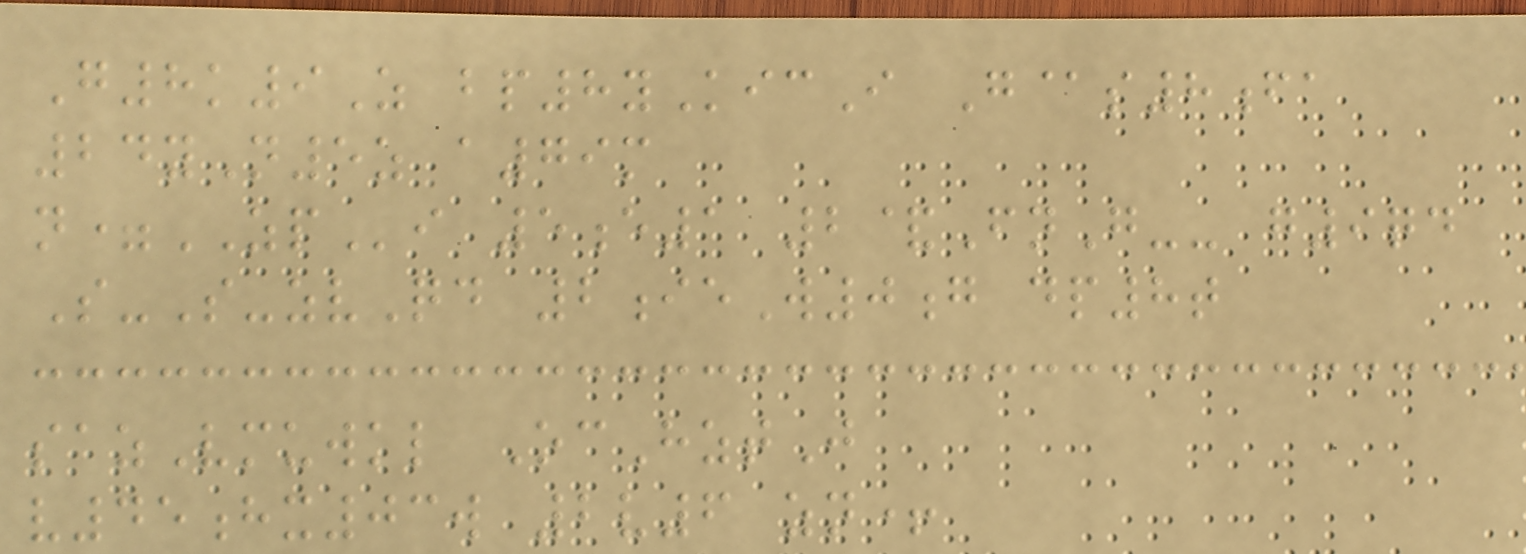G8k9Z bp8yKicI G@s8fa
24yN5z a79m
n=ZPi 5e1 2&FnG-- g9qd
S-S-zvQd 2ieW0g dp8t
sazVmuwkl OcHztJ
v45hx03w 2v6 zn+
